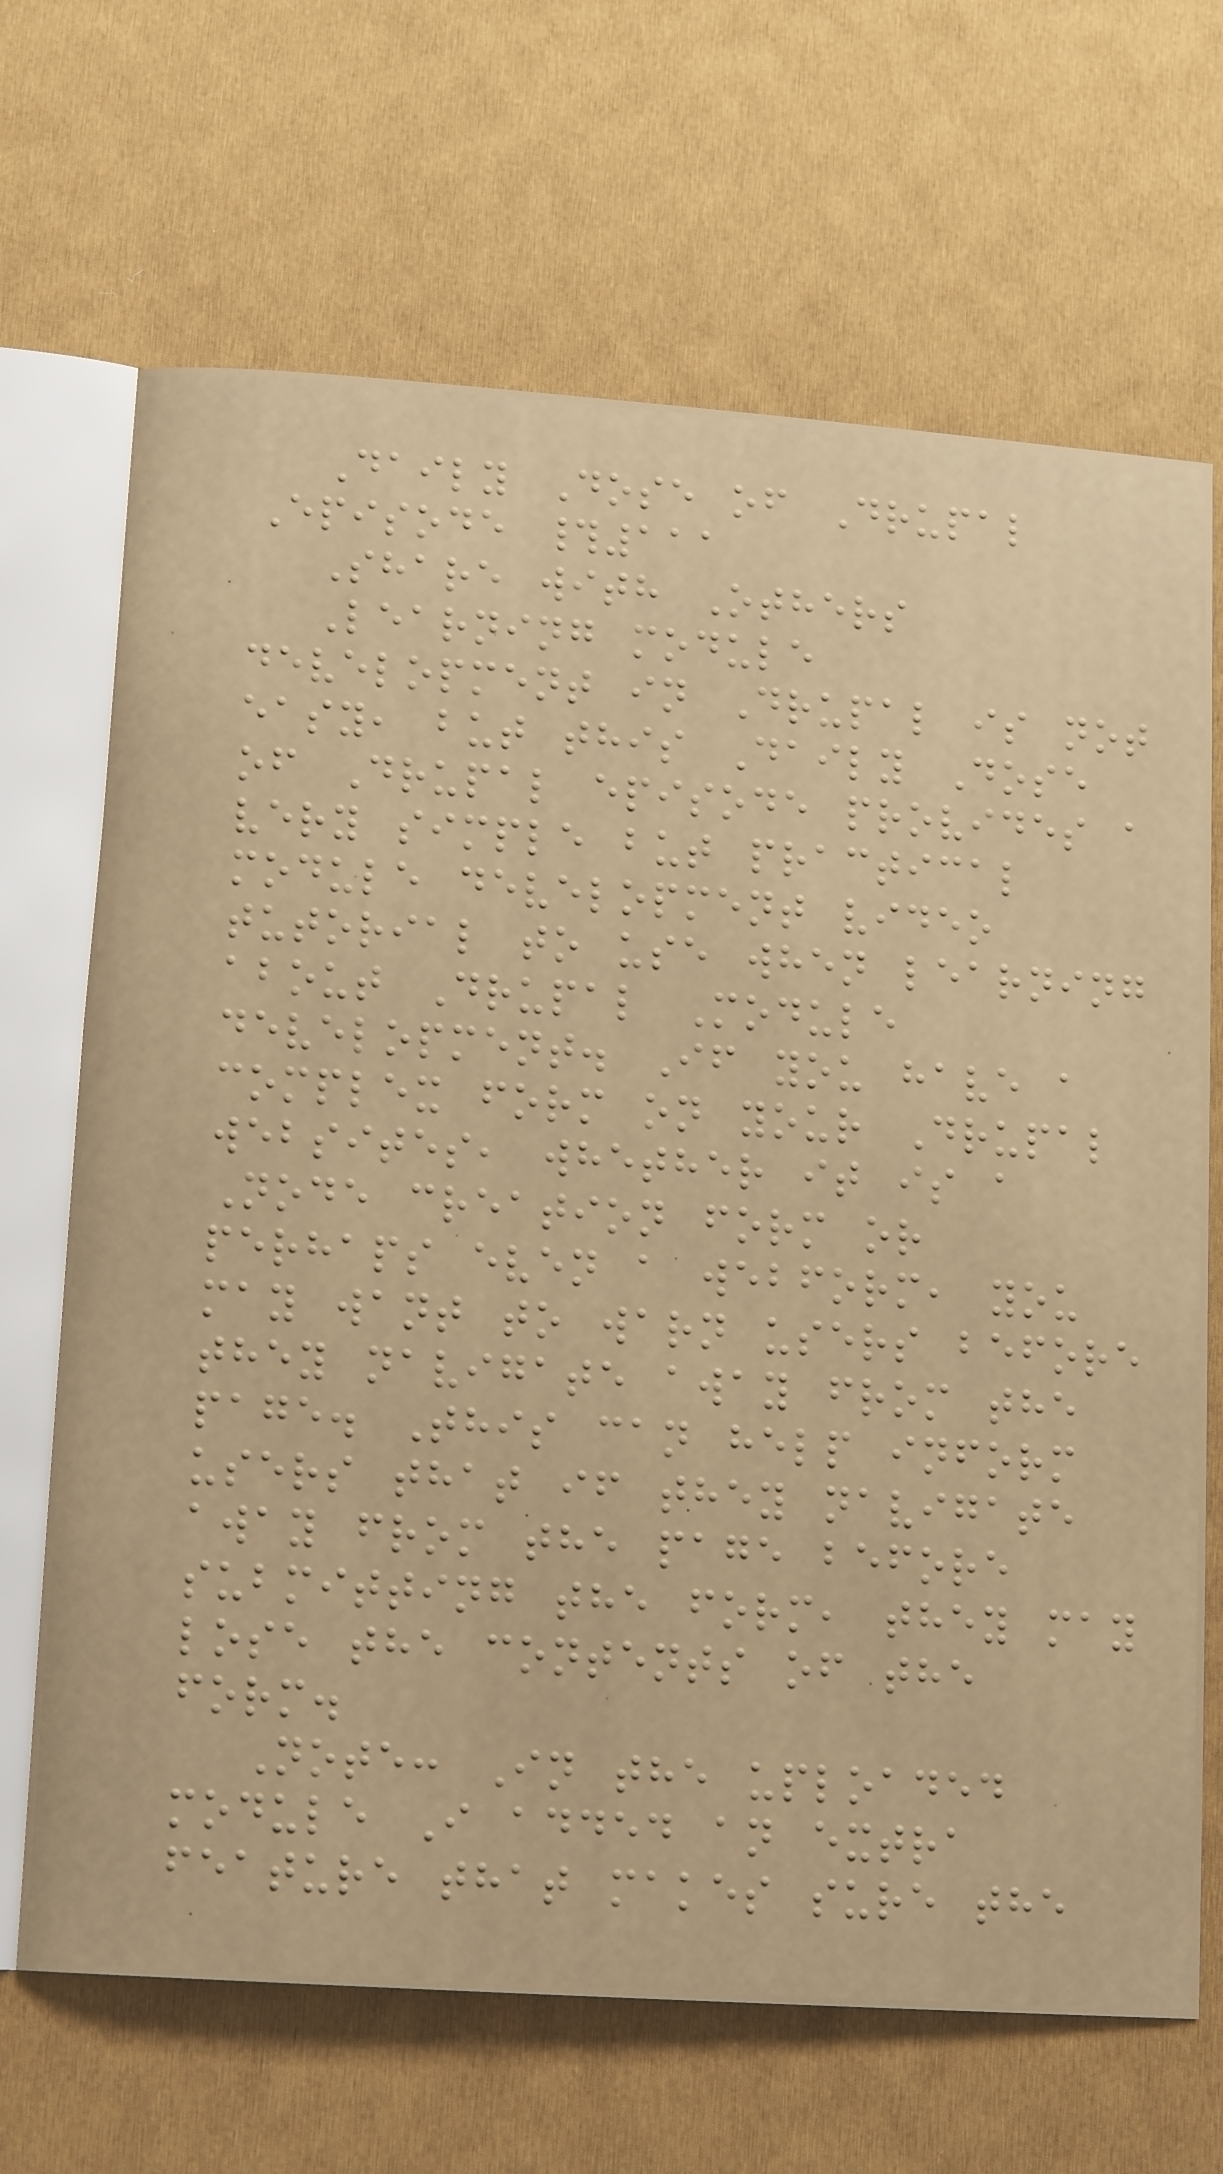Daily Dose of Drupal
Episode #111
Share with Others
Learning module
development in Drupal is not
easy, but this Daily Dose
of Drupal episode provides a
very simple but practical
module development video
tutorial to use when learning
about Drupal Module
development. If you have a
complex form on your Drupal
websites, whether it is a
Node creation form or
perhaps even a webform, you
may want to warn users before
they navigate away from the
page. This can help inform
users that if they navigate
away from the page before
submitting the form, they may
lose the contents of the
form.
Note: In the uploaded
module I added an extra
feature that makes sure the
